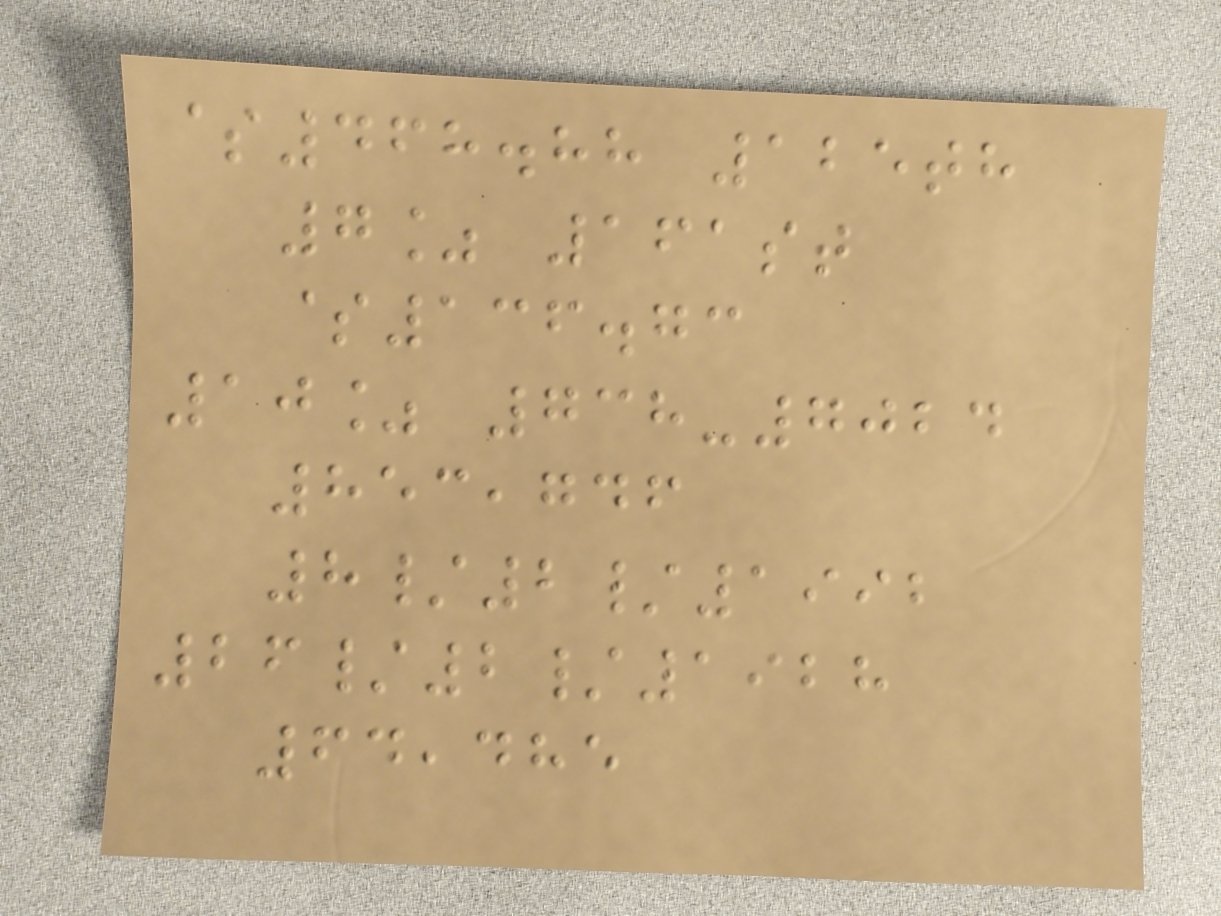$468.88 125th
7% 161st
$136.73
10% 738-7024
853,746
8/2/1992
26/2/1928
64,485
